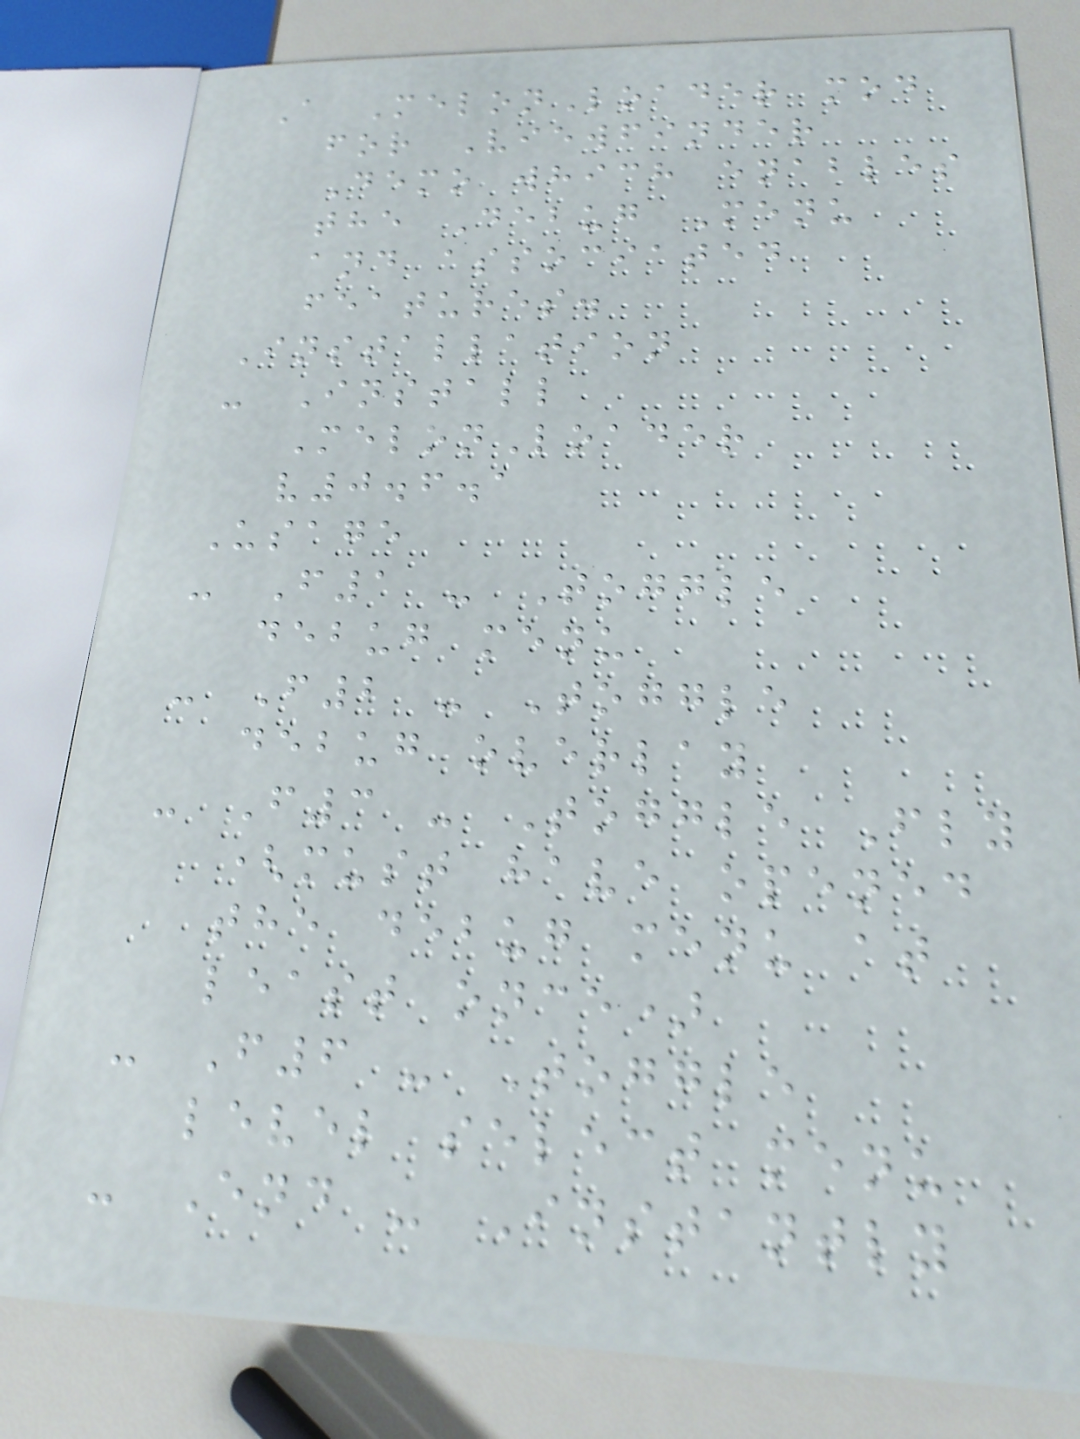A MelonLoader mod
for Viewfinder
Demo which enables
the Debug Menu
and associated
features.
Installation
- Install
MelonLoader
v0.6.1
Usage
- F1 - Toggle
debug menu
- F2 - Toggle
debug overlay
- F3 - Toggle Fly
(must have opened
the debug menu at
least once)
- F6 - Toggle
level select menu
- End - Instantly
